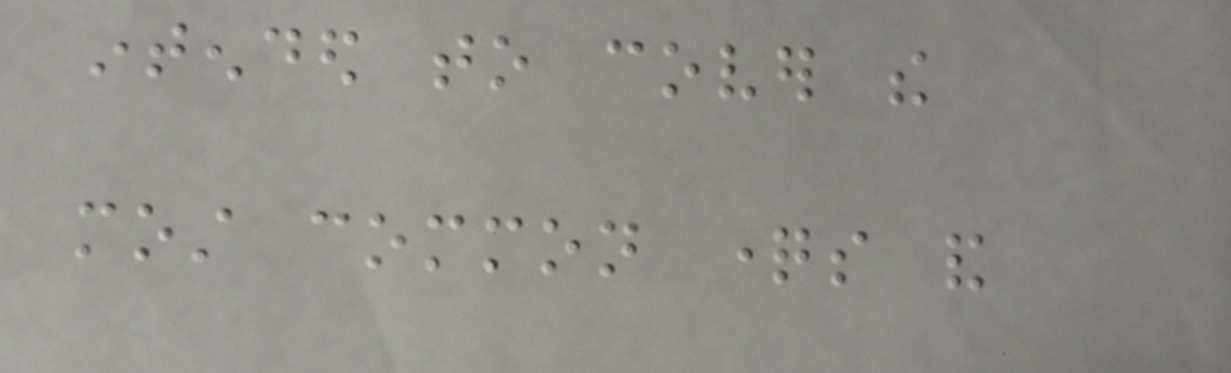intended to cover the
most common questions and
